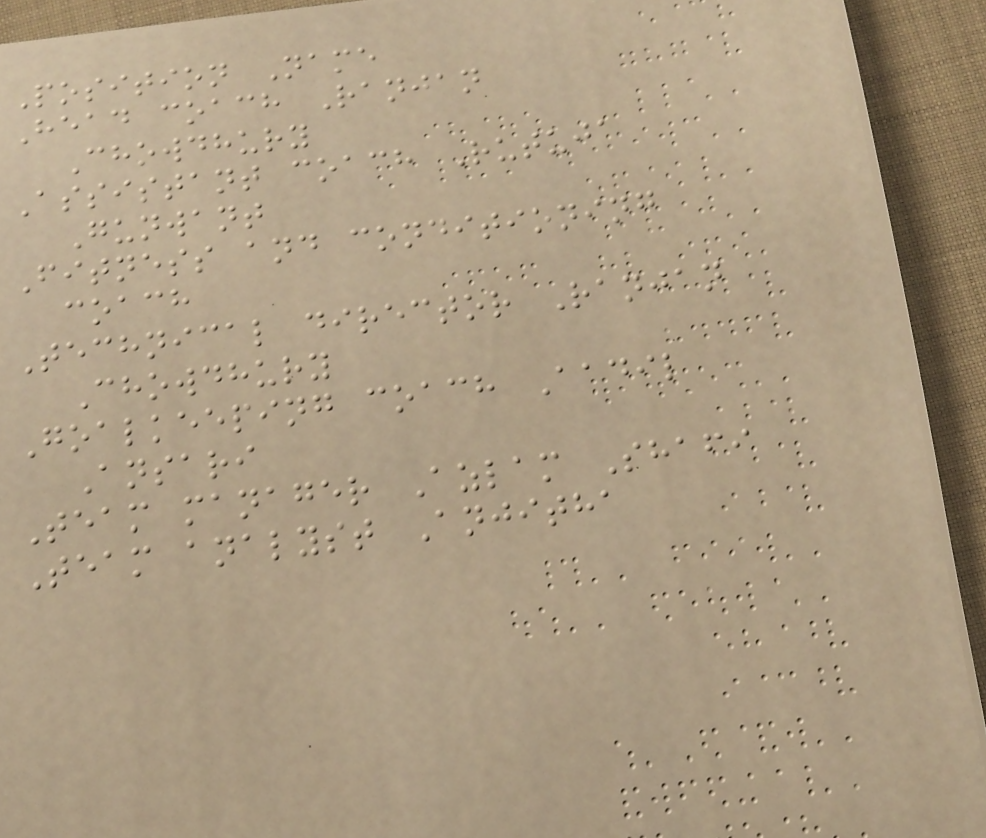Position Name
Head coach Ranjan
Chowdhury
Assistant coach Rutuja
Gunwant
Fitness and conditioning
coach
Technical director Ranjan
Chowdhury
Goalkeeping coach Aadil
Ansari
Team manager Azlam Shafi
Team analyst Anjitha
